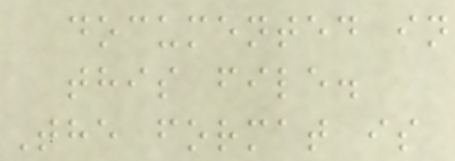documented in
this file.
The format is
